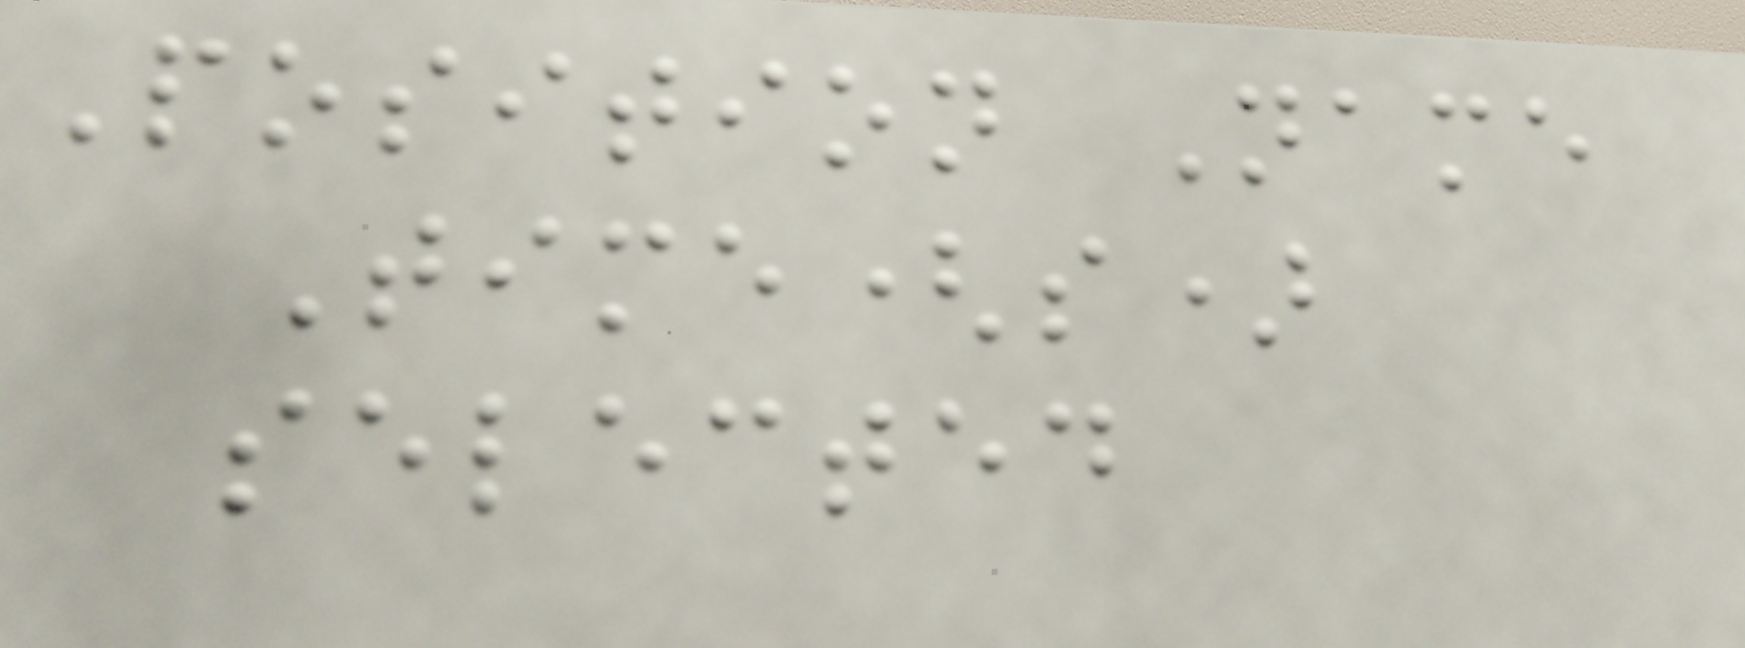Position Name
Time(s)
selected
